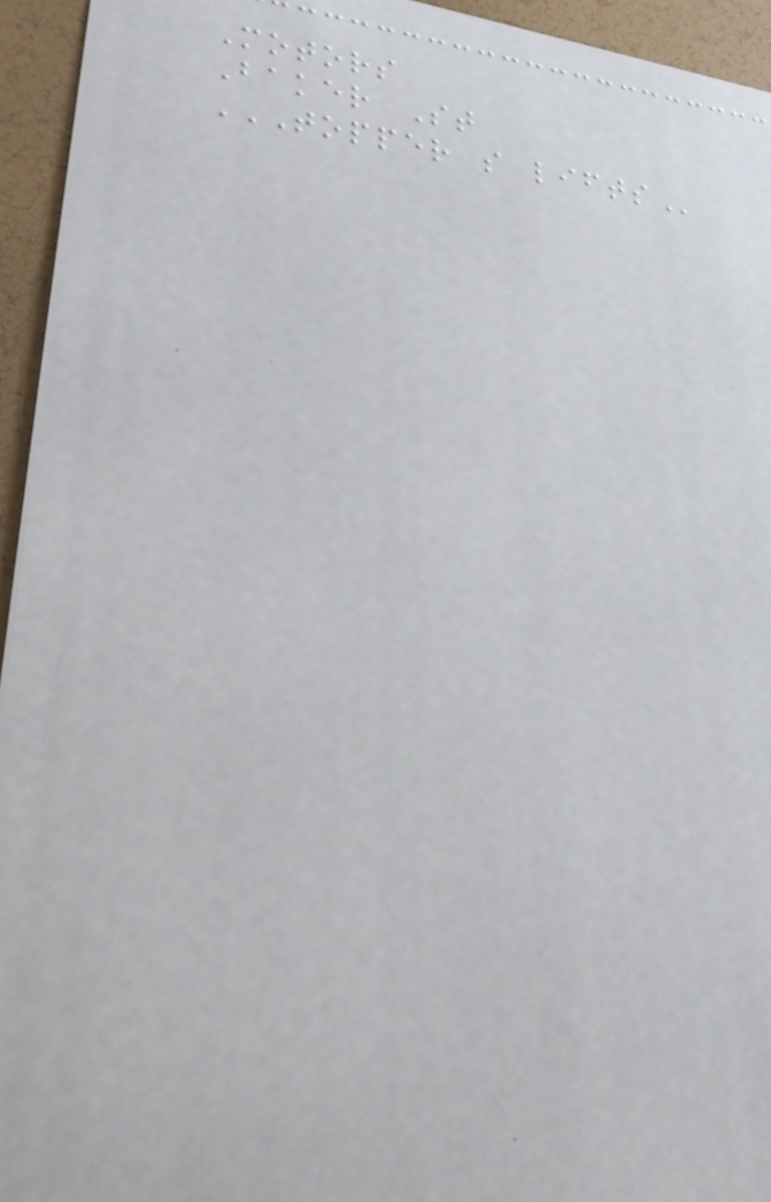Motors
Baker St
TOPPER S LIFTS
